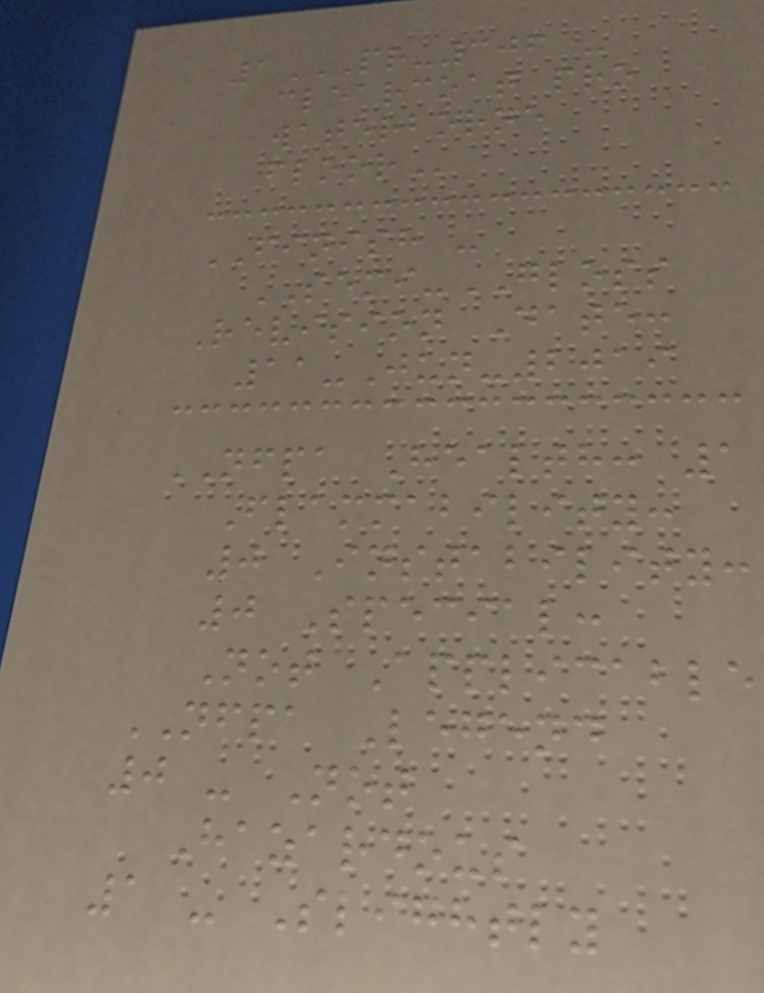1PR-306 -
CLEARCOAT PRO
WATERBORNE
FLOOR
FINISH -
SEMI-GLOSS
Revision Date:
11-Jun-2019
NFPA Health: 1
Flammability:
0 Instability:
0 Special:
Not Applicable
NFPA Legend
0 - Not
Hazardous
1 - Slightly
